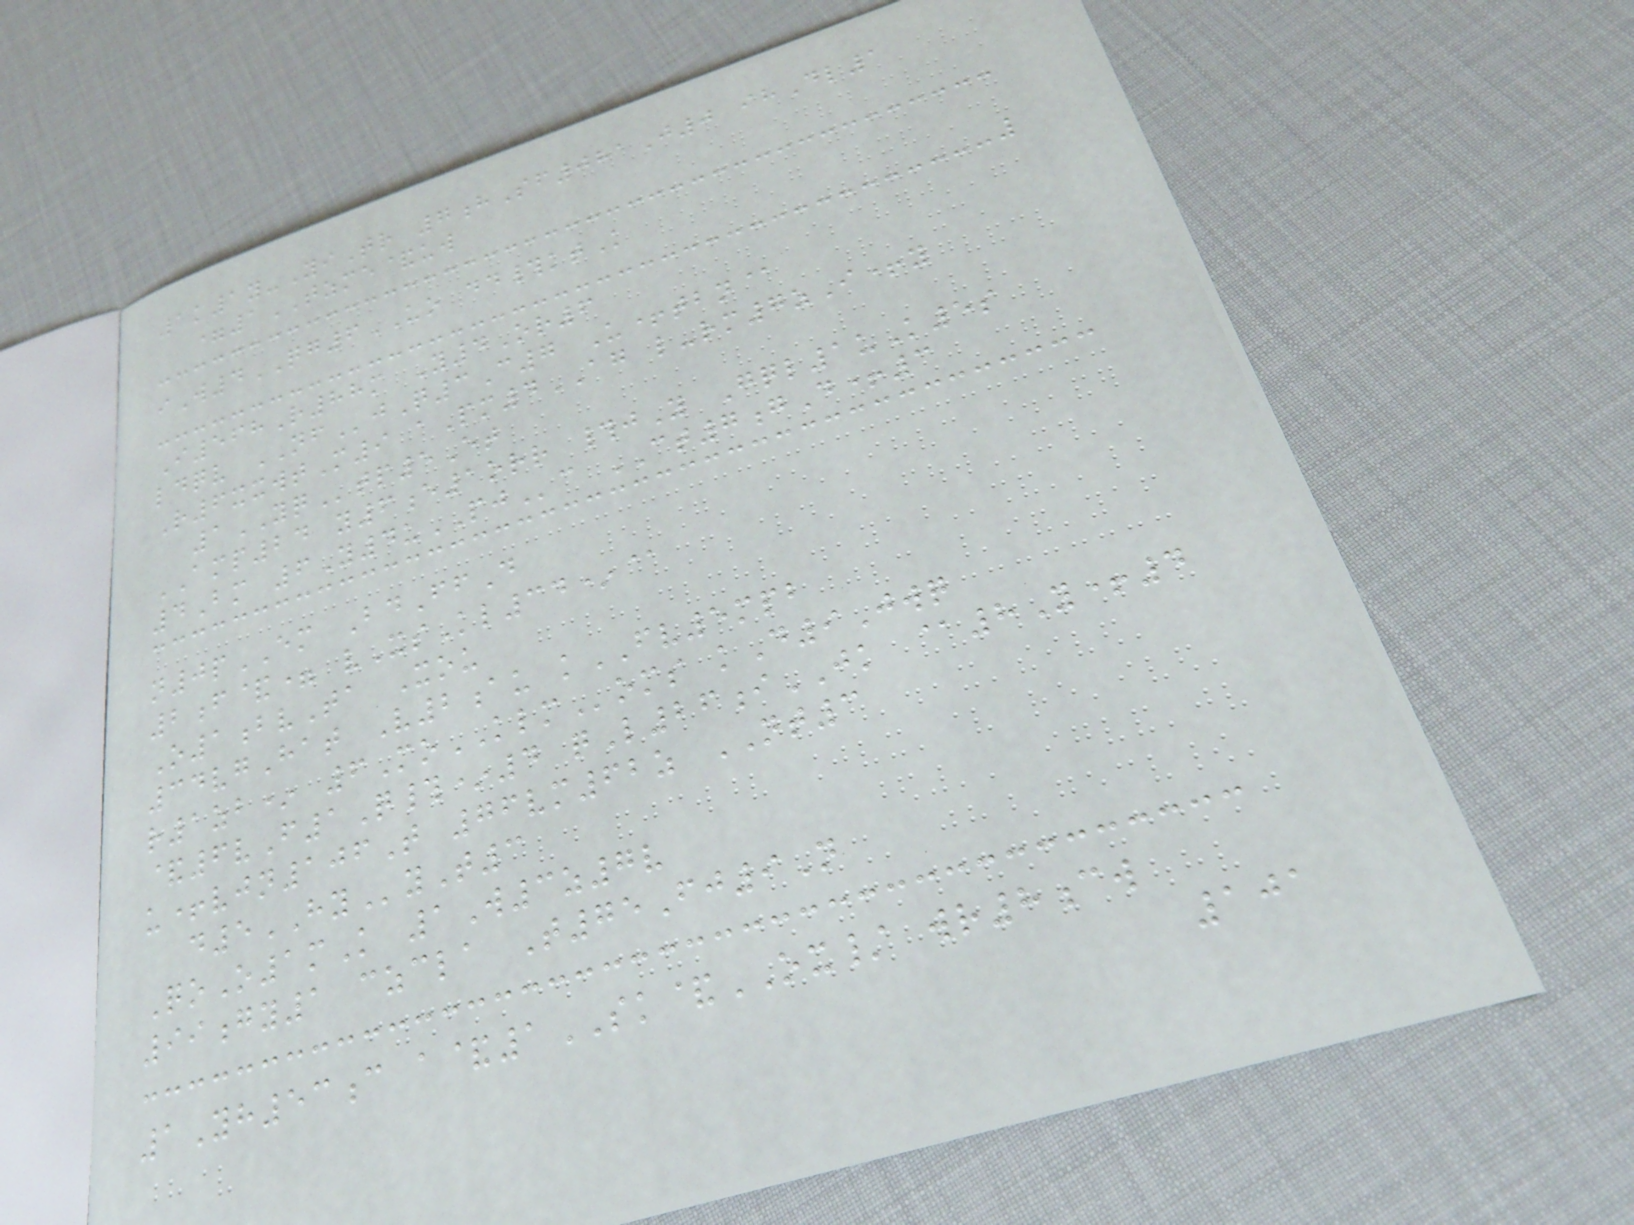1k1y-YiTr 7hSf081J0 ihDl1
=1TZME&uw
iW4QG6UO dd#ktK
I568R88m Y4Or6
ldqv NFjQ3C7 U+tbn@
R6xxwtM9 aPm4AG l-rm7zI+y
1YQtp5Et
AMP24 y6e1orr #jY Gql1uK5s
4Bm 6Y4uPJc CT7gD+3
n0pEM BdFfD
2f&= vXsKl34*@
O1bvTa Xou
34vgHat V2au kFV5mpb
r1zb* 6MoKLMoms kD9Jwq
&6vF1Q#*4 qL26iJK @8Y+4
u+vjn106T 76vm62z NT3
d5HYyT3
QoO1mK 1W3z7v
99gy1 czcla T75Fj9N
1Yh53c a&1SK&OX/ wr8cw
101
